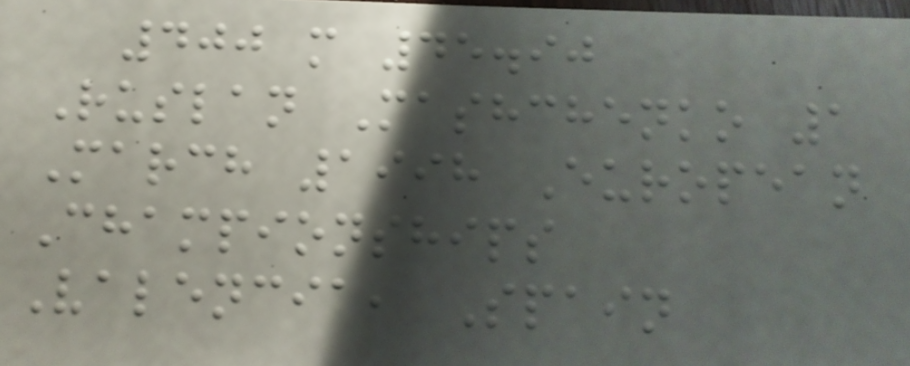400 m 45.90
Ruslan Mashchenko 1
March 1998 European
Championships
Valencia, Spain
